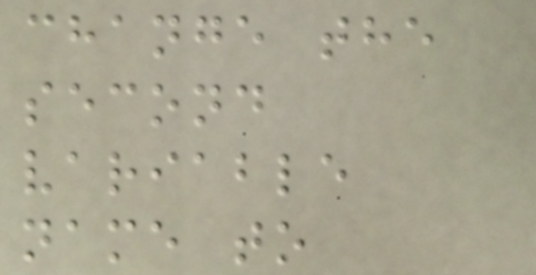change the
second
variable
name to
